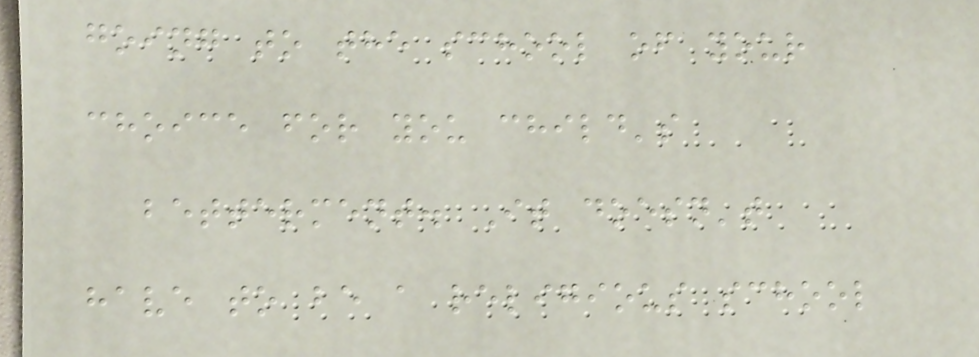going to the school of your
choice for you child's
betterment. It doesn't
have to be a religious school
